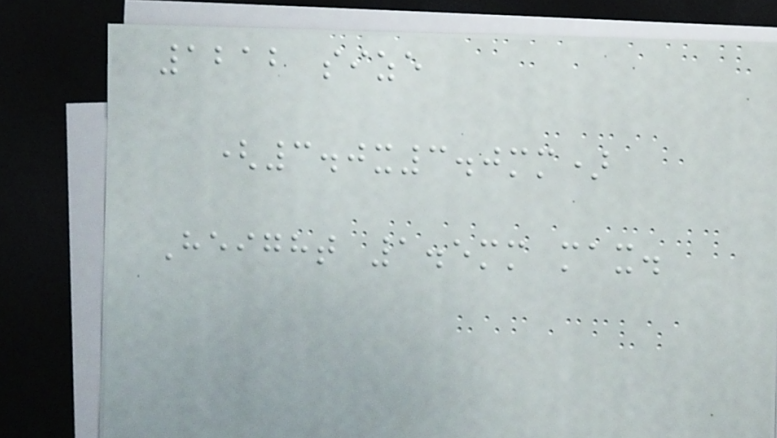1212 size
(3.0x3.0mm)
Height 1.5mm max.
